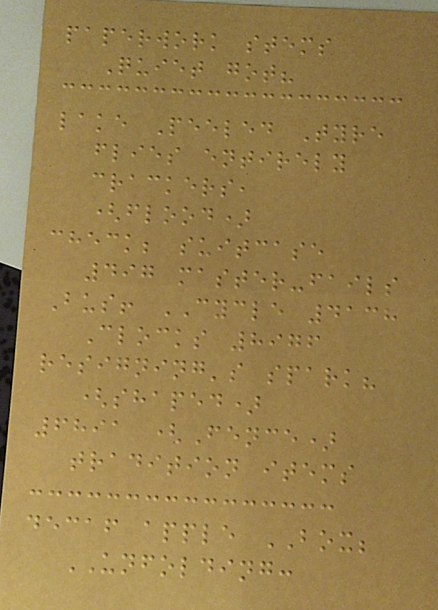paperwork stems
Quiet got?
lake Peeled Tyre
flies entirely
crackers,
(flood)
check; suitcase
497 master-fails
Bus! CYCLE 4138
Clocks 8976
resigning's spark?
(shaped)
6891 (Fence)
tradition items
decaf apple BOX;
UNFOLDING:
